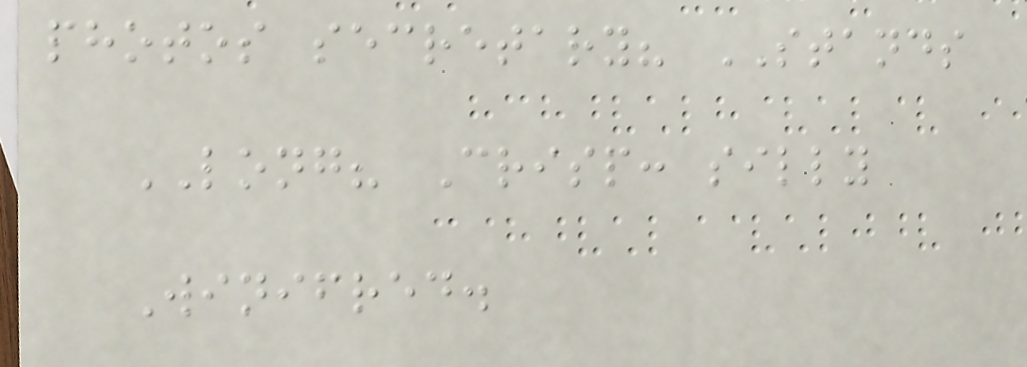photos secretary? STANDS
LONG? Crisp: silly
Winifred.
